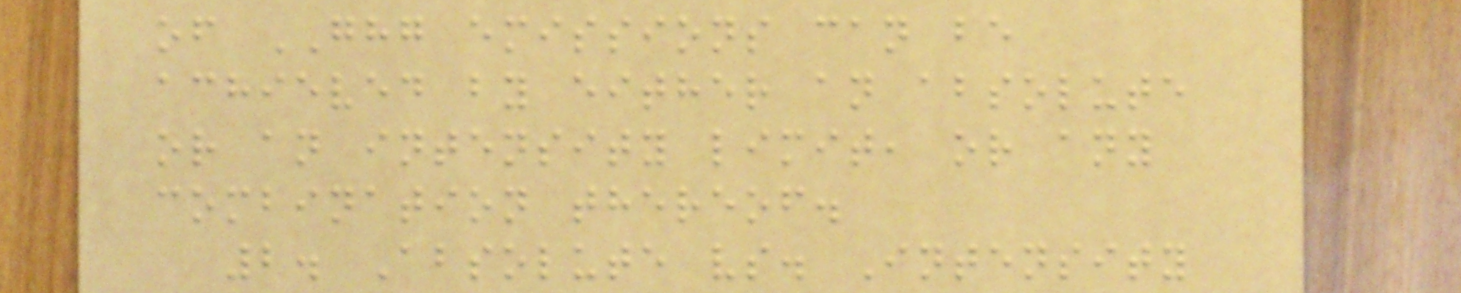of GHG emissions can be
achieved by either an absolute
or an intensity limit, or any
combination thereof.
2. Absolute vs. Intensity
